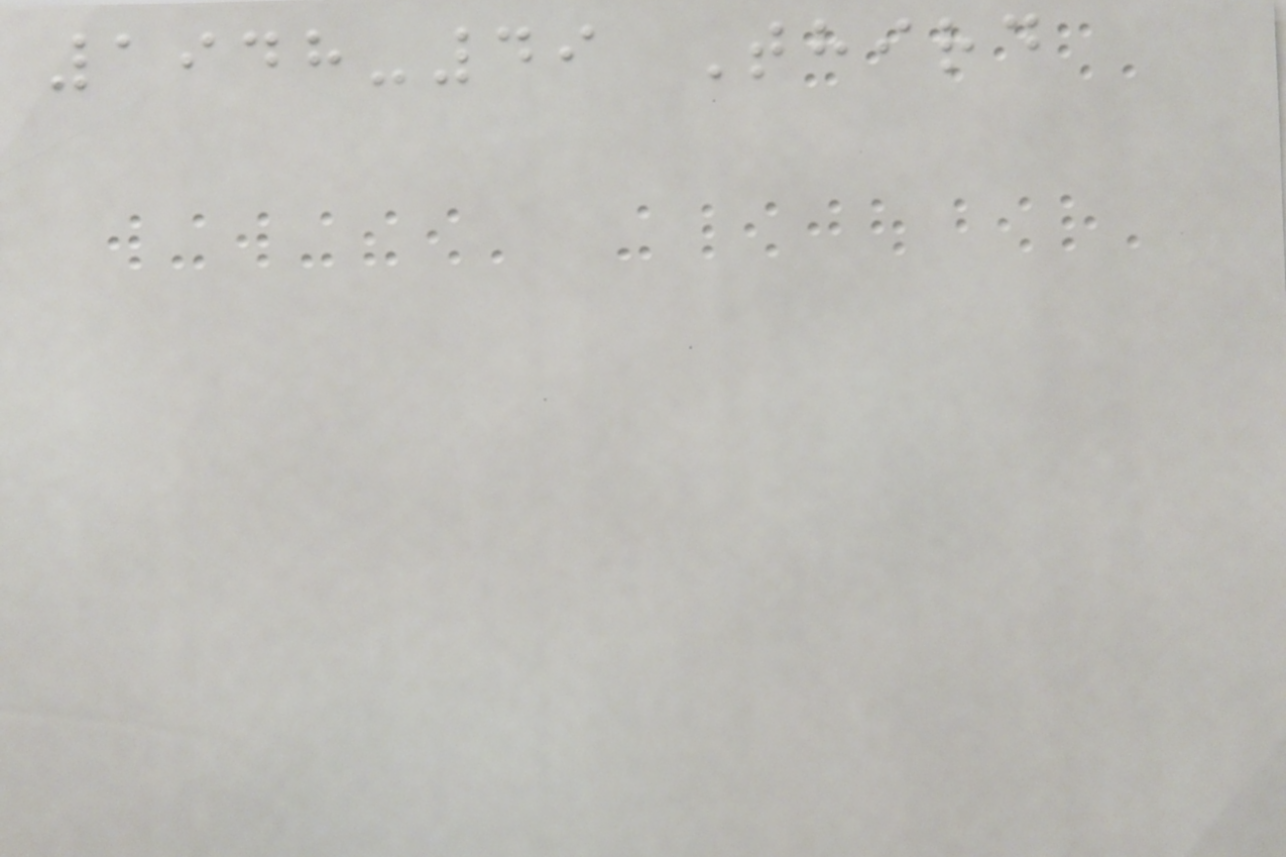1948-49 Third
